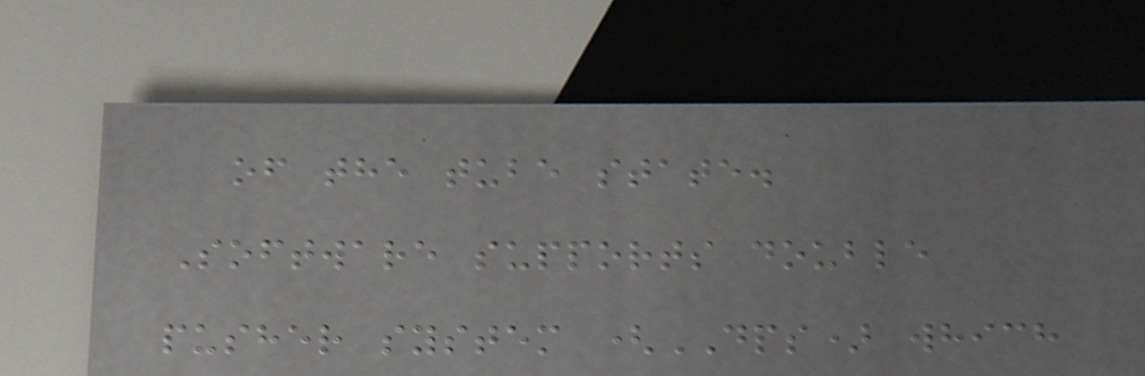of the tube state.
Software supports double
pusher system (DPS) which
